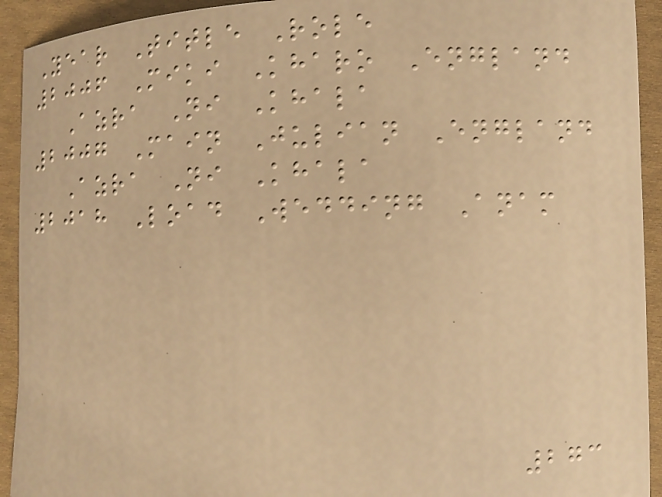Year Title Role
2006 Miki Kharo England
Azra Ni Khala
2007 Main Julian England
Azra Ni Khala
2018 Load Wedding Anam
273
